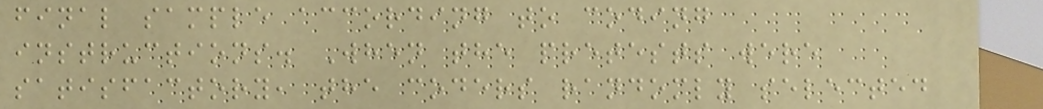final sample according to coding
instructions. When the pretests were
satisfactory, the coders randomly selected
